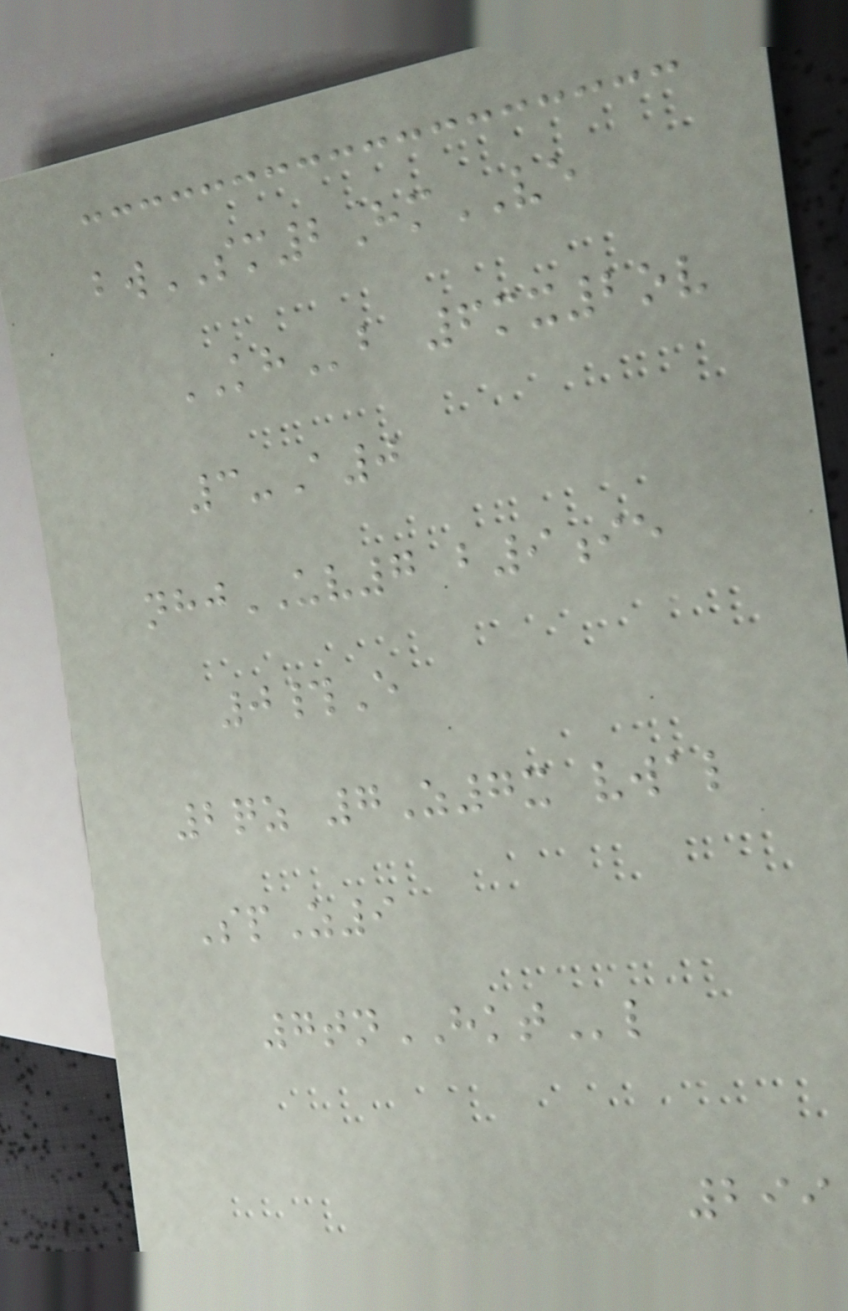bwSM2HmVE
KHb 6mx2ov
3-A0
nhjUV7 b9ie
0#E
2qz 7Z7x vwal
SpZ9
7tnHKTl
299
